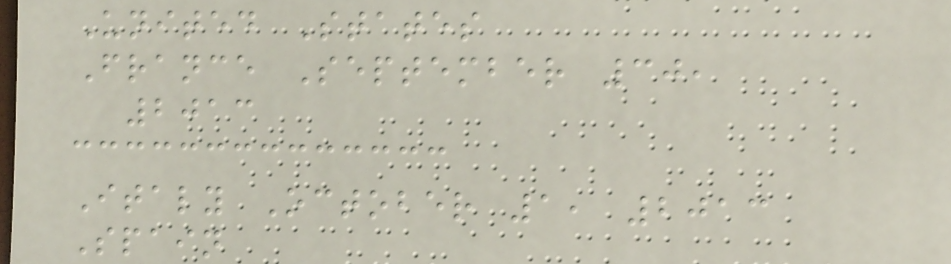United States
France September 30,
2013
Italy October 1, 2013
Spain
